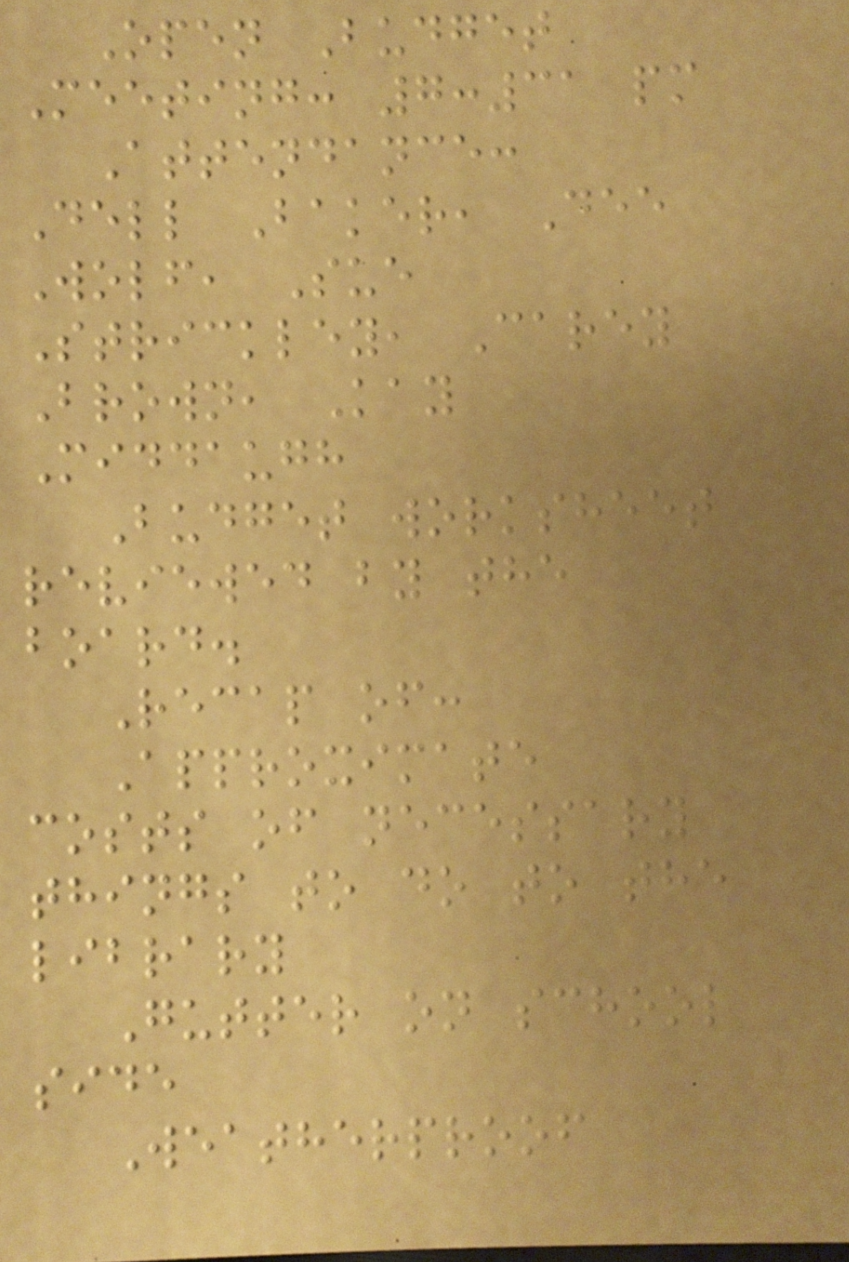Open Budget
Meeting: 7:31 pm
Attendance:
Dell Baker, Dee
Wolf, Sue
Strickley, Carey
Brown, Kay
Middaugh
Budget worksheet
reviewed by the
board.
Recap of:
Approximate
costs of necessary
things to do to the
library
Gutter on school
side
Weatherproof
